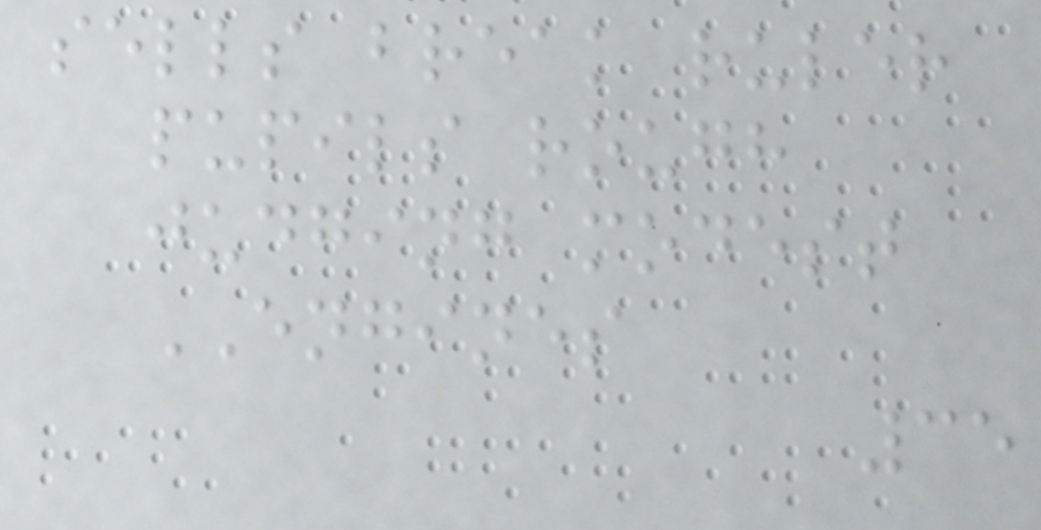sells break ruler
pupils rough
judging modest
ENGINES
35
